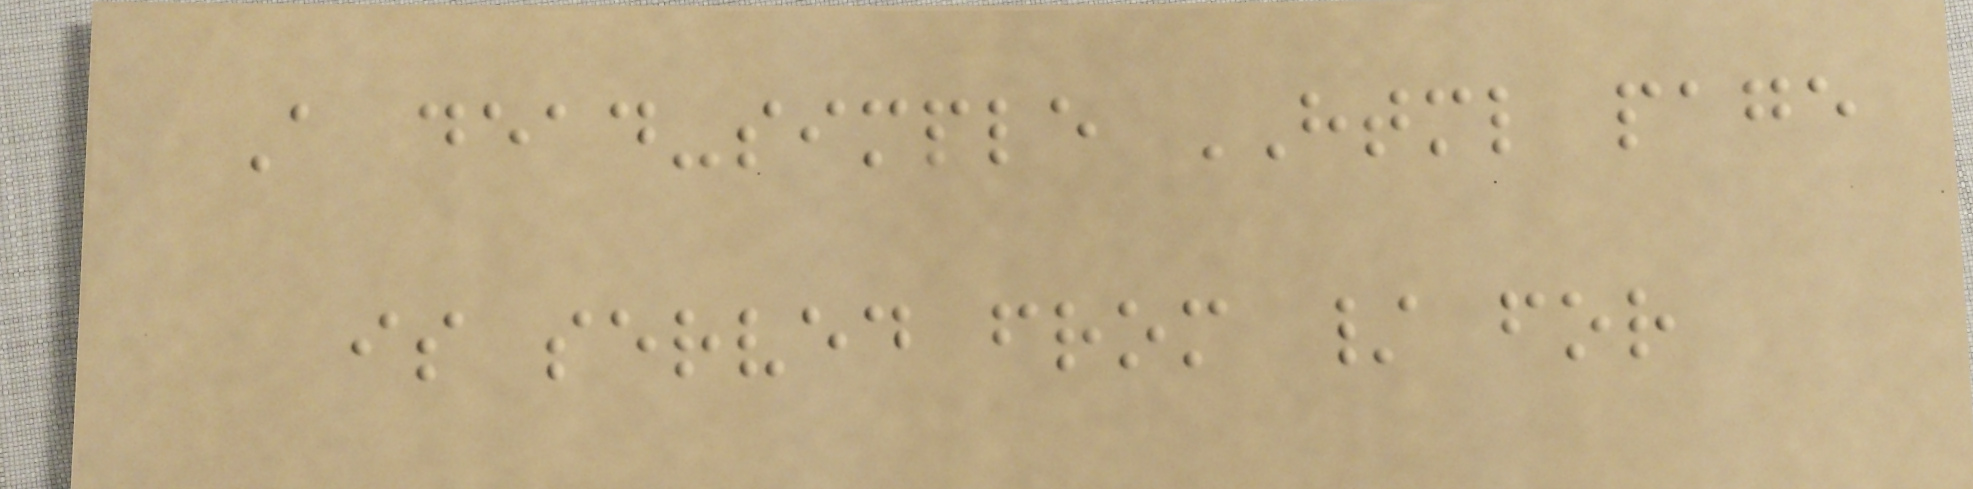A dead-simple HTML page
is served from / for
